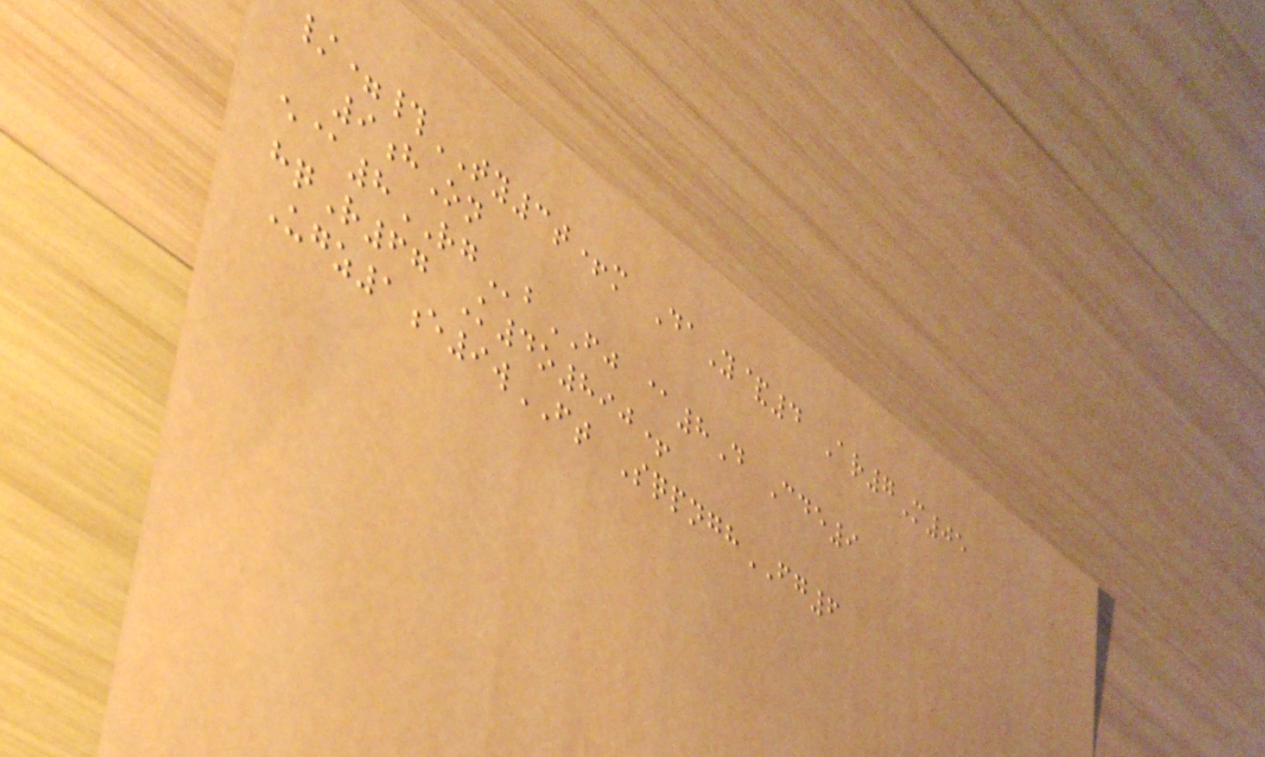/=#TY3t+m DaY&4 Ar7M05
9hOn
e@8RGbFJ @8D Cde9
hqR67 K4o890+
Ugz1e9wFT SqpnghFG6
